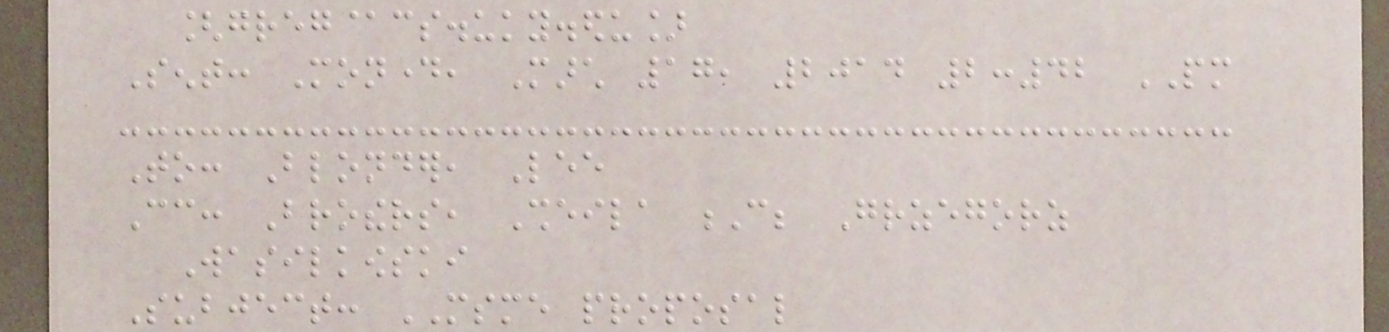[greg@cs.uky.edu]
Sent: Monday, March 17, 2014 2:42 PM
To: Blonder, Lee
Cc: Brothers, Sheila C; Grzegorz
Wasilkowski
Subject: MSME proposal
